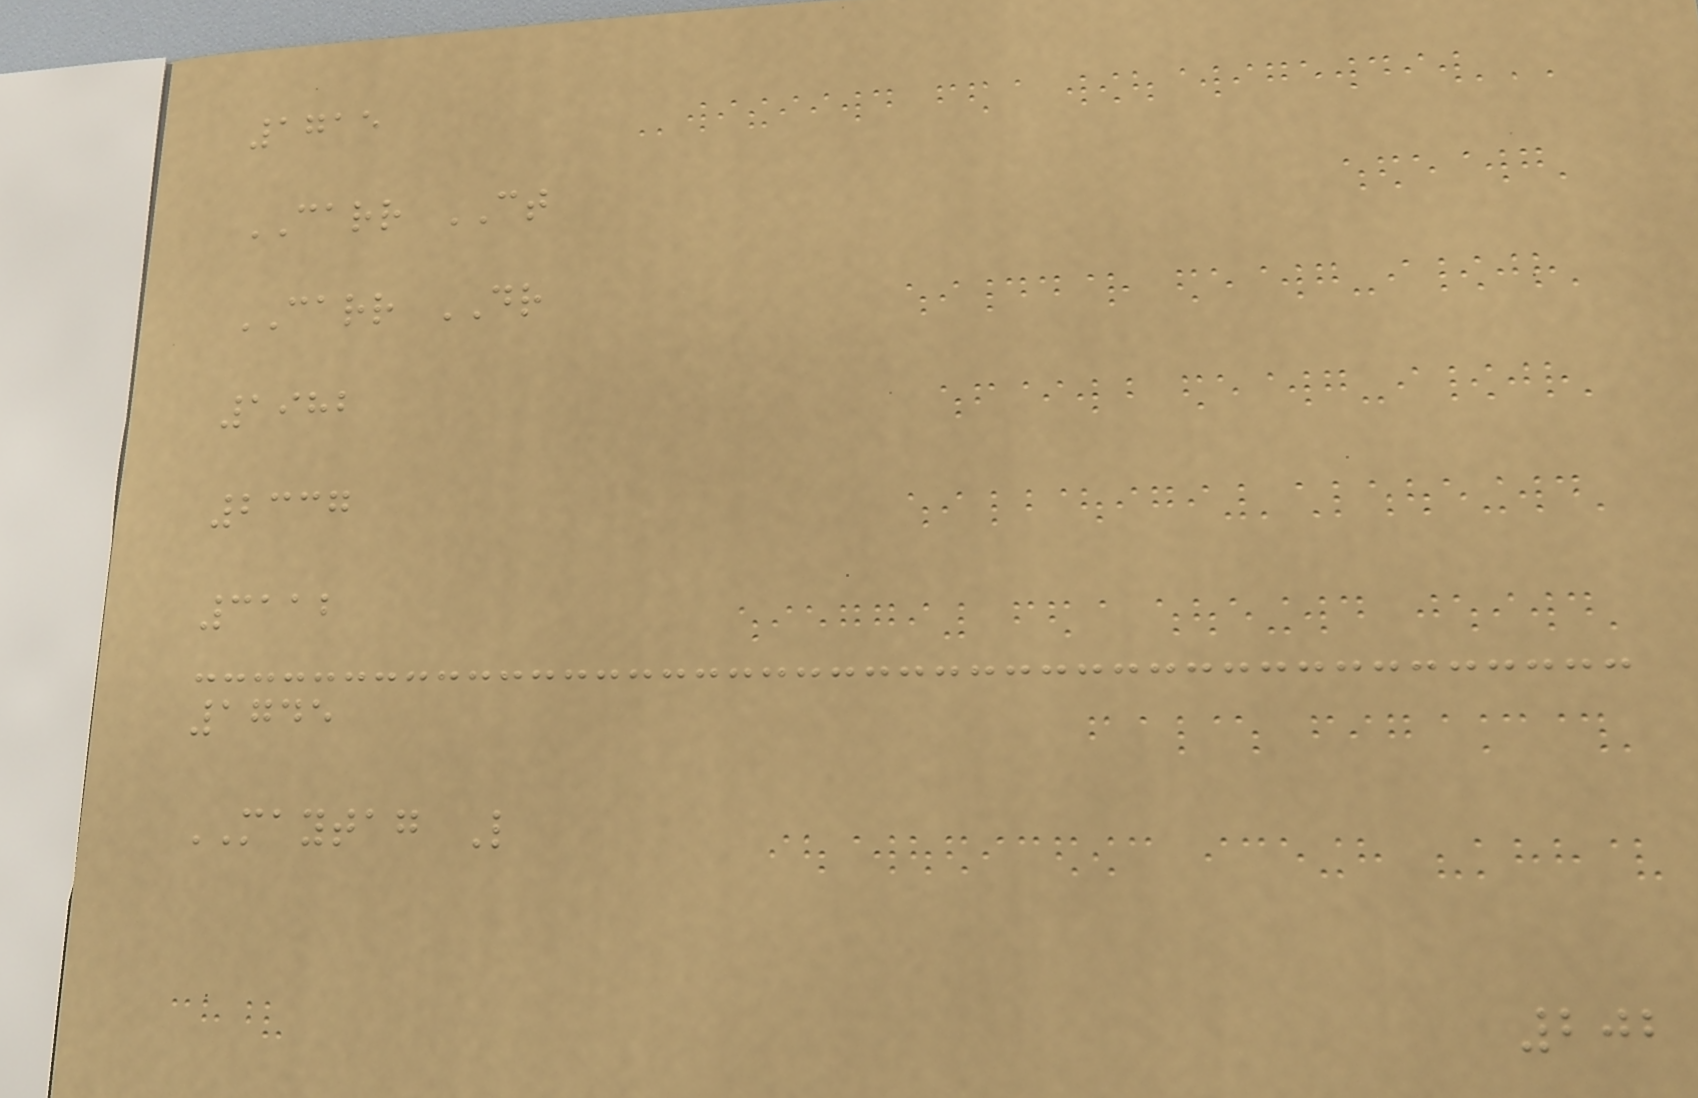1715
CARR CT
CARR DR
1982
2337
3112
1745
MAYTAG L
202
